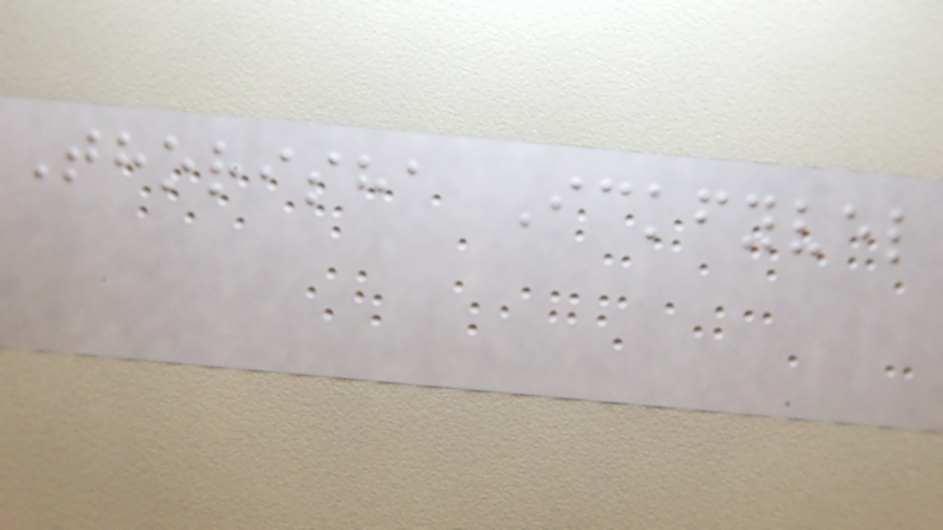Thorisha Ickfyvel
